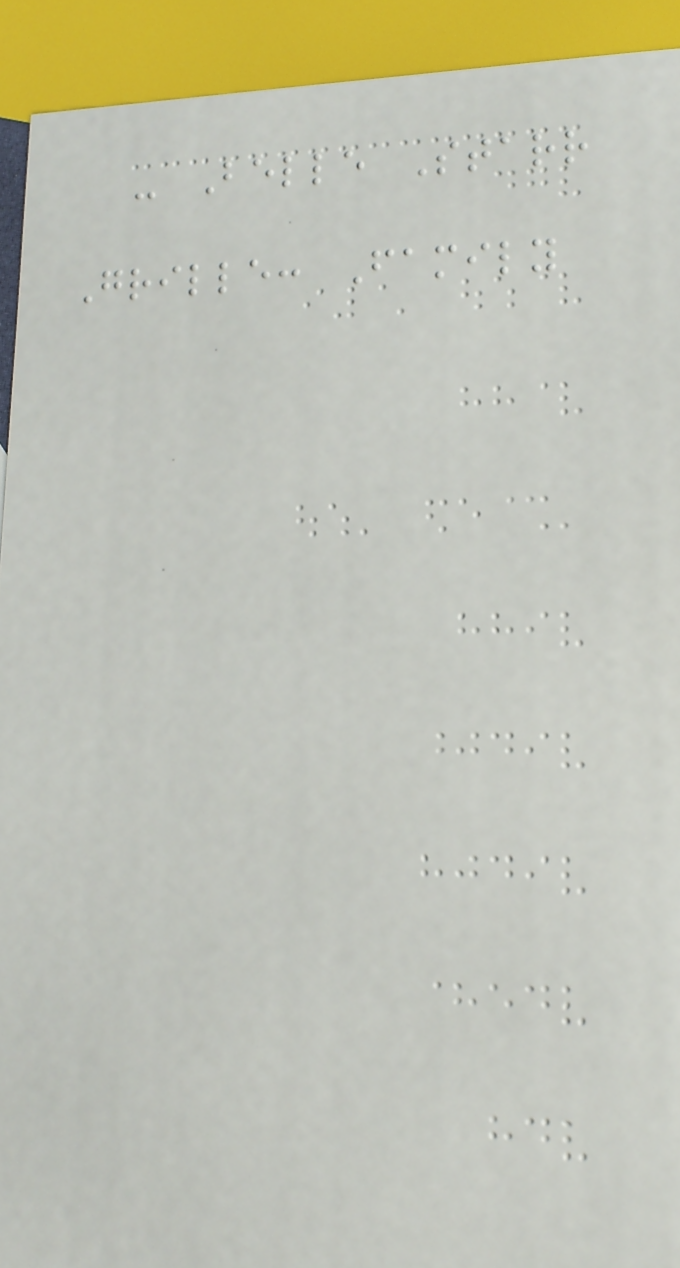- Belle Starr
Grille: Family
